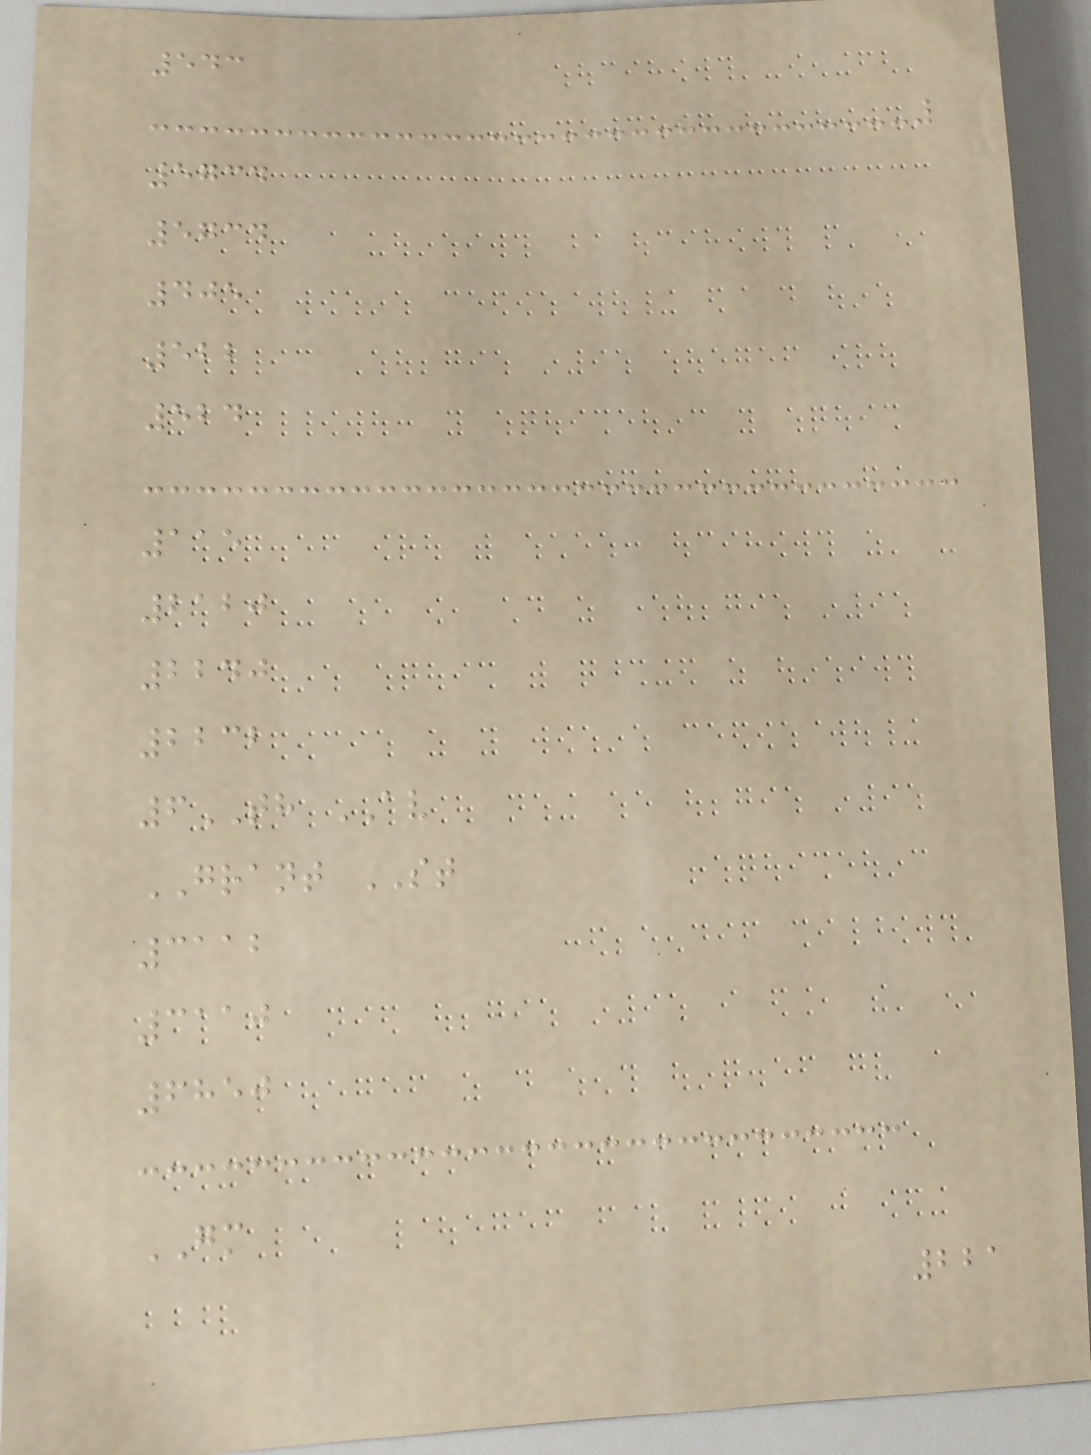543
5734
5734
405
522
524
115
2120
2240
2232
6TH AV
GRANT ST
3112
3110
6850
GM
221
